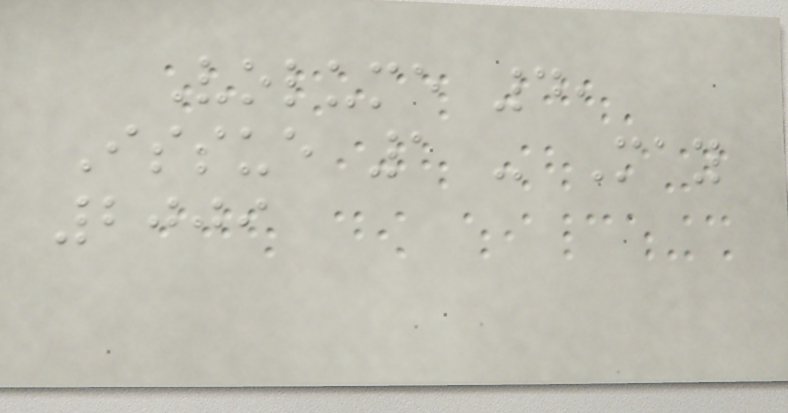Volume 4,
Issue 1 - May
2009
